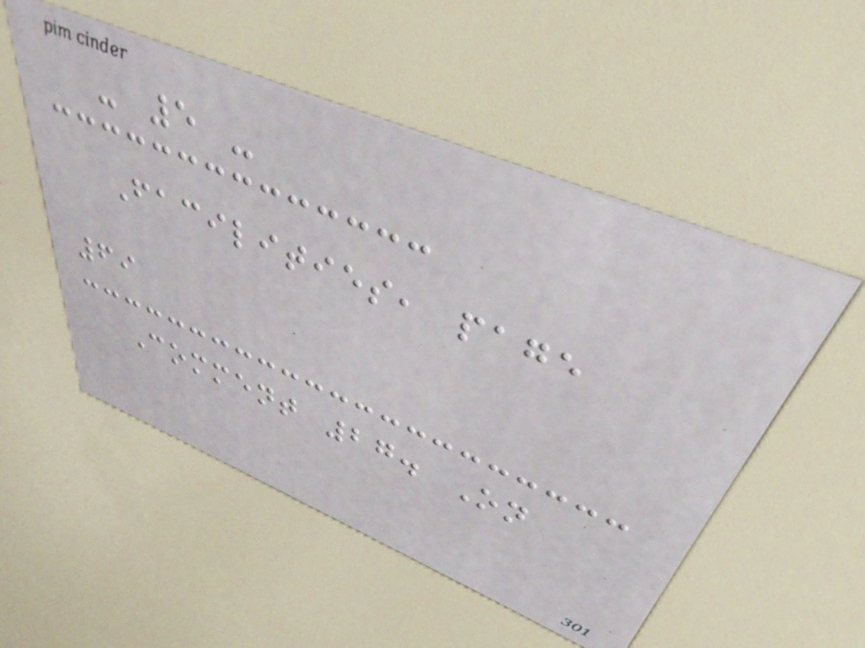- 5 -
Facilities, page
69
Comment 27. On
